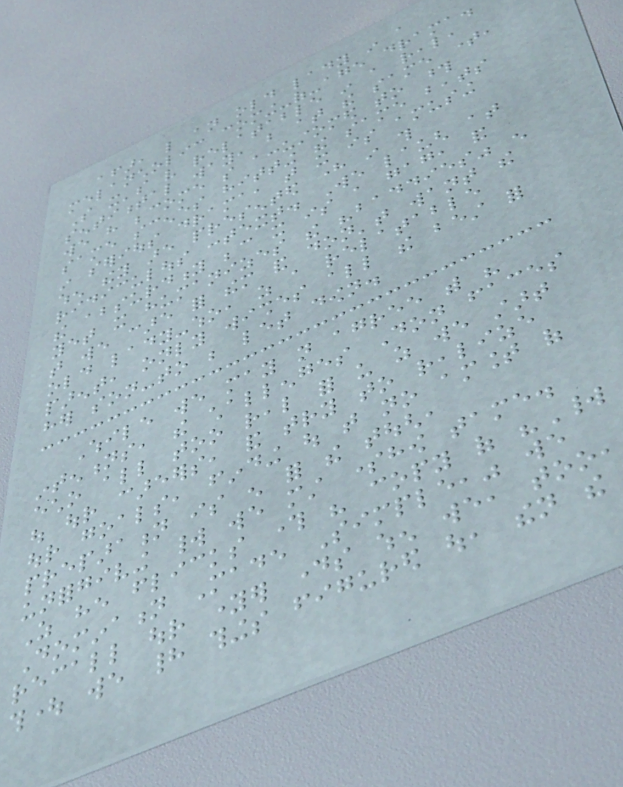afar, like an old lady in a
melancholic coming-of-age drama.
So it's very relatable in a real,
sentimental way, but at the same time,
we have become so accustomed to those
same scenes hitting the same beats
in serious drama, that it is amusing
when they are presented here in this
ridiculous context. We laugh at
the absurdity because it is a gag, and
yet it humanizes the "baddies" enough
that we care for them and don't want the
old lady-who, as a relatable
parent, only wishes all the best for
her son-to be let down.
While we may not agree with his
intentions, the challenges Don faces
echo all too real for us as we start
out our careers, and try to realize
our goals, finding out that no amount of
preparation is enough for the tough,
unforgiving world we must somehow tame.
As he flicks through his copy of "World
Domination Made Simple," we
recall our younger days when we, too,
thought we had things figured out, then the
